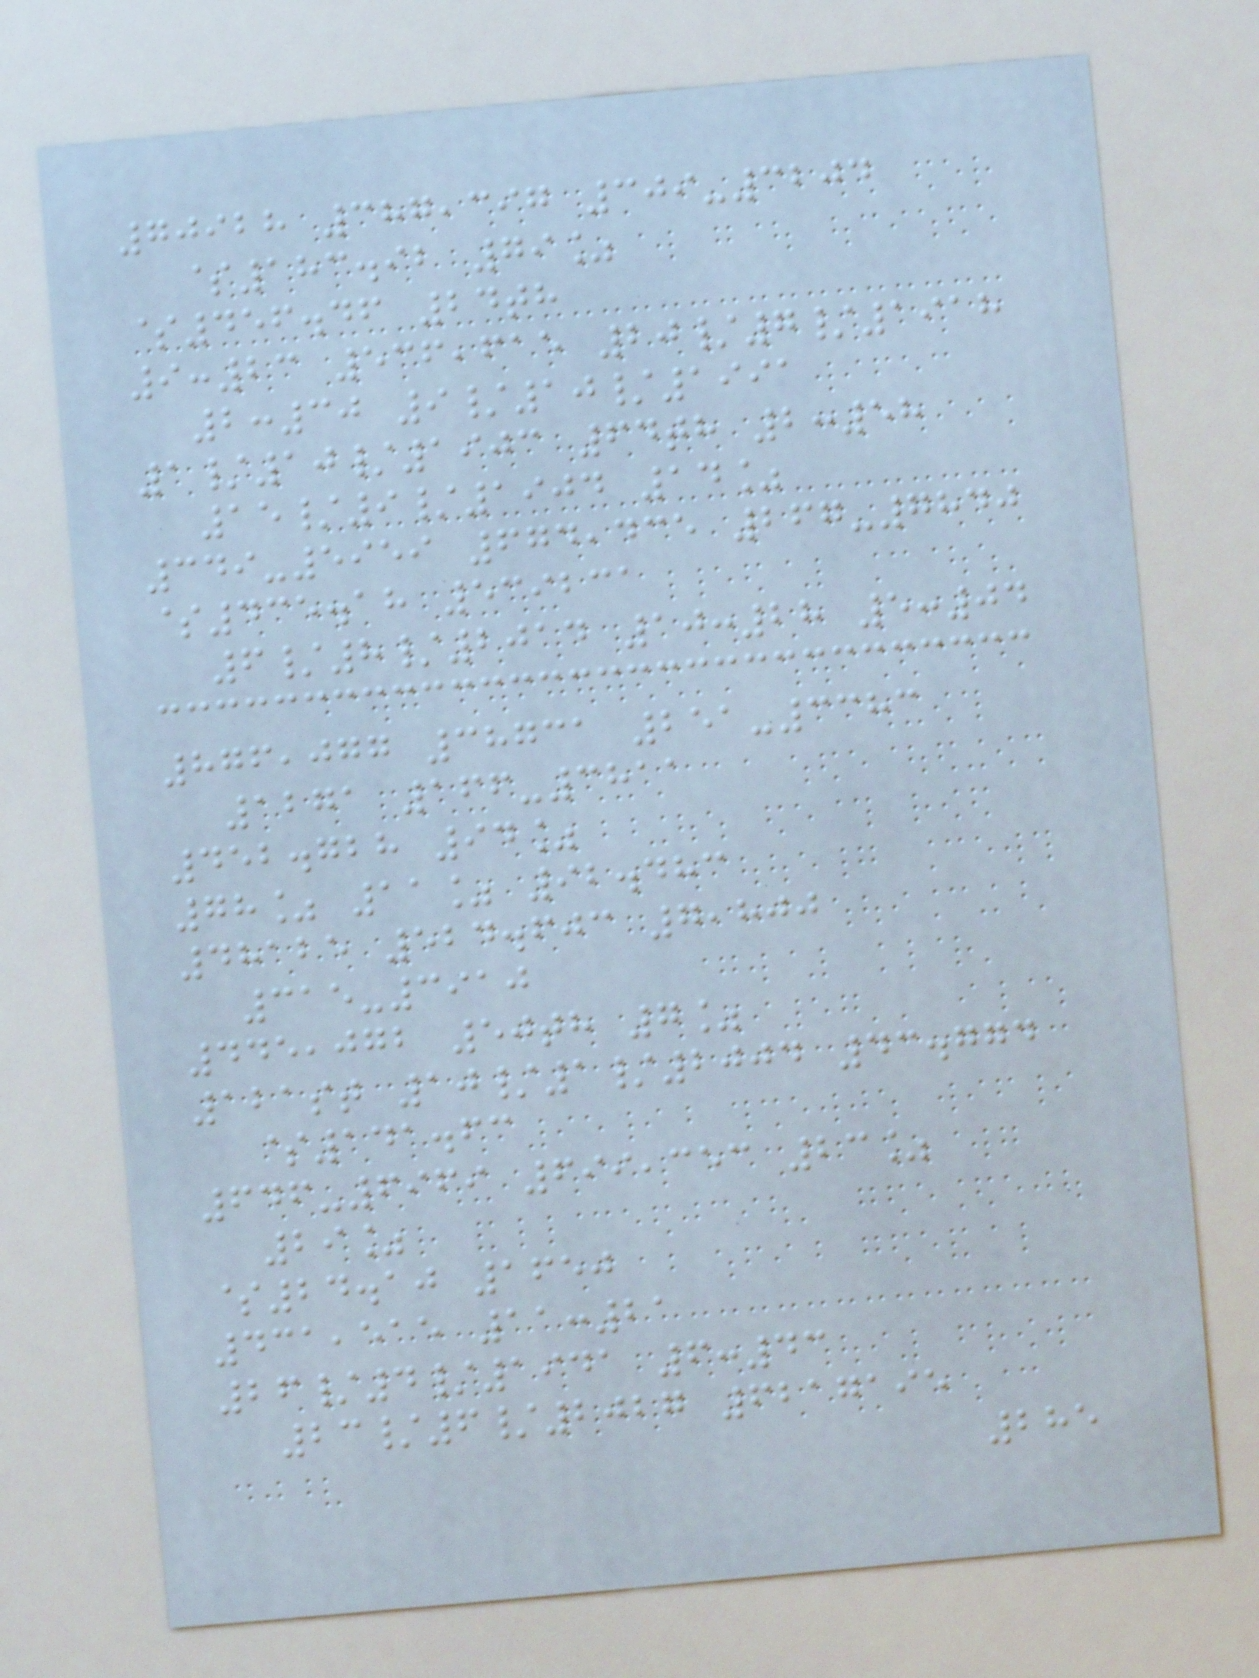70928 387,397 309-3204
$183.92 79%
$456.46 24th
9:23 536,615 20/7/1918
2:30 9/10/1991
1/10/1903 64th 2:58
15/9/1904 14%
349-5959 674,435 267-7840
$435.18 539231
6/8/2014 10:28 5:04
876,077 38731 251-3383
1271 166-3811
452.728 94%
78% 11% 92.483
48125 524.603 7,800
315-3910
445,072 50th 7%
121st 10/1/2004 43.774
$141.63
646-6969 699,353 23%
29%
$24.10 1650
431,515 11:21
26/4/1941 6:43
23/6/2027 6217195
285
